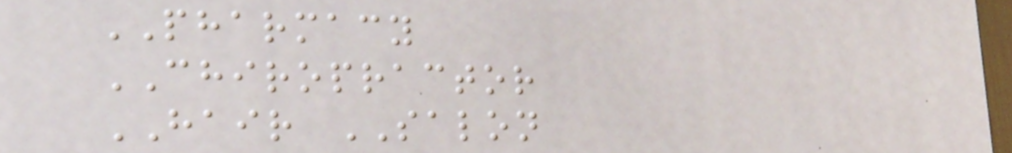PHARMACY
CHIROPRACTOR
HAIR SALON
